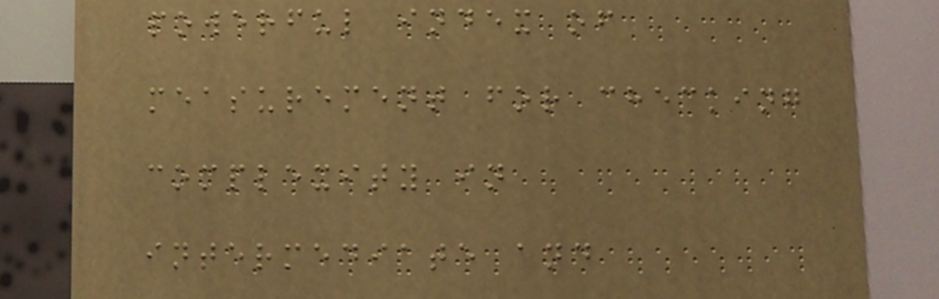powerful index of
measurement for checking
complexity in
intermediate and
